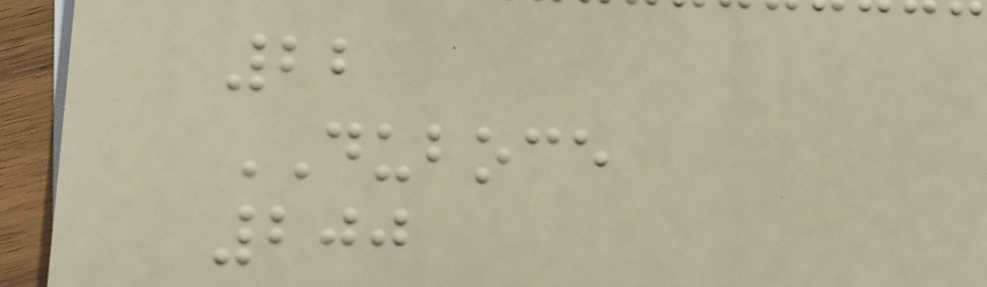22
DUBOCE
200
